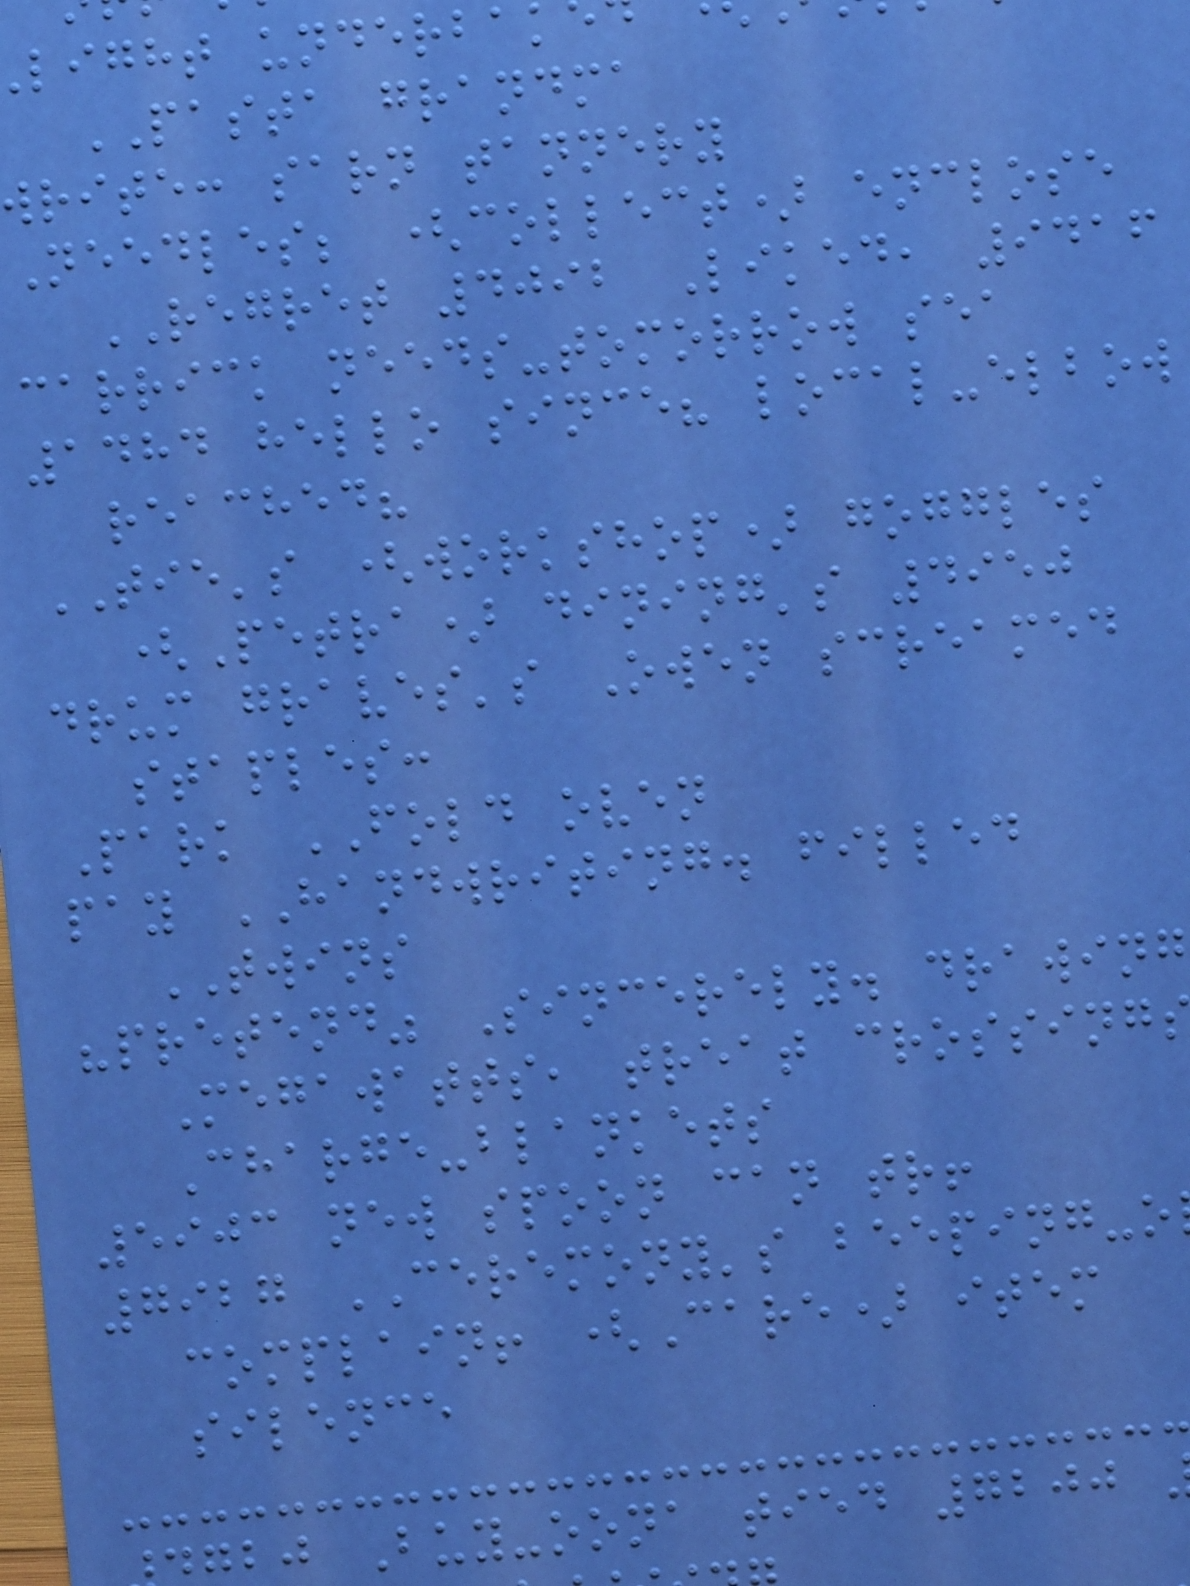light underba
PASTA grandma
write: sarn tannery
Needles; (collect) enclose
REGRET 4092 Liked, 9416
carrick needs-tomorrow sea
1484 hello since? local-elbow
reached?
TIE's (workshop) goggles
(Petra) dining's 4950
drum graves's Owen screamed
staples:
Park FOLD oven
pay HANDWRITING. filled
TWINS
"pretend" Sincerely. drawing
Megawatts, treat crossing
Charge-blankets
5903 new spoon can tr!
7927 CEREMONY's beeping-o
complain! (Care) item
silence
bj Buy-oona tied 7200
